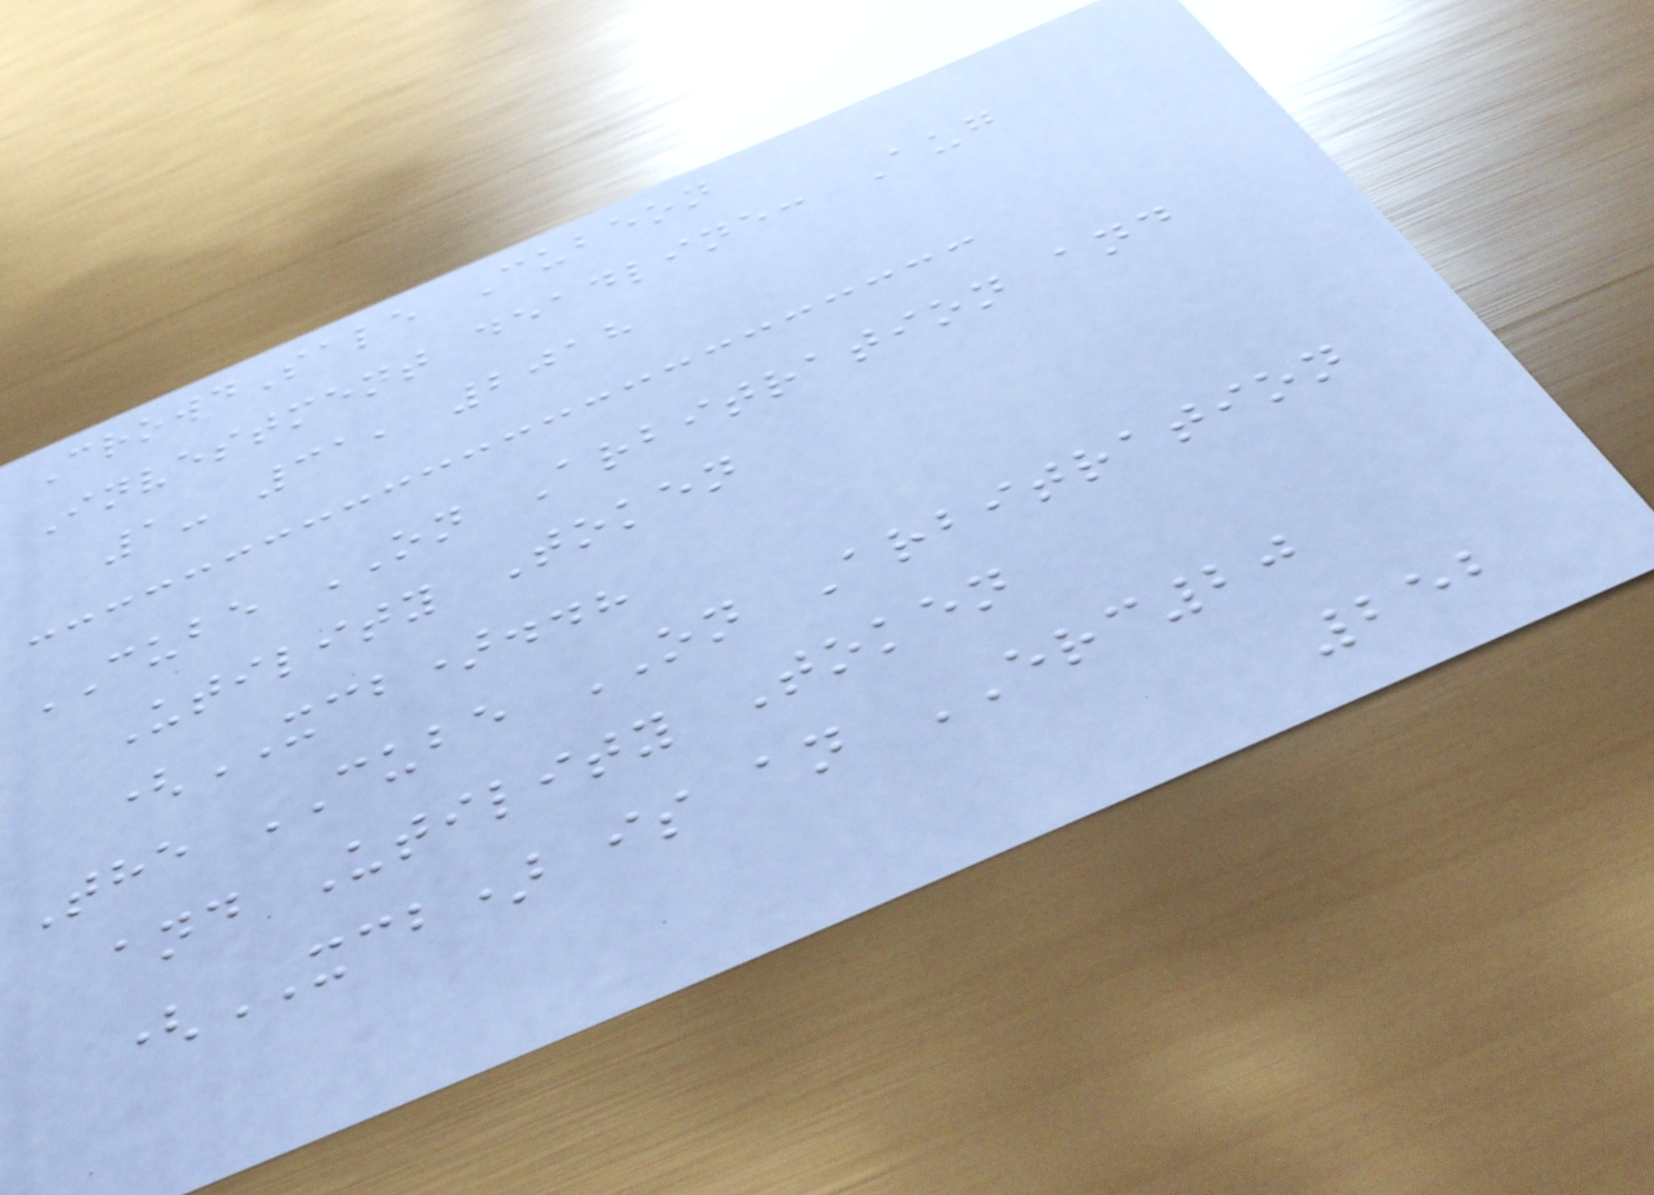CrowdSale Cubeon
Investment deadline: Aug
1- 31, 2018
CUBE ON Arbitration and
Utility Token
(XCB)..?
The CUBE ON Arbitration
and Utility Token
(XCB) is an ERC20
252
